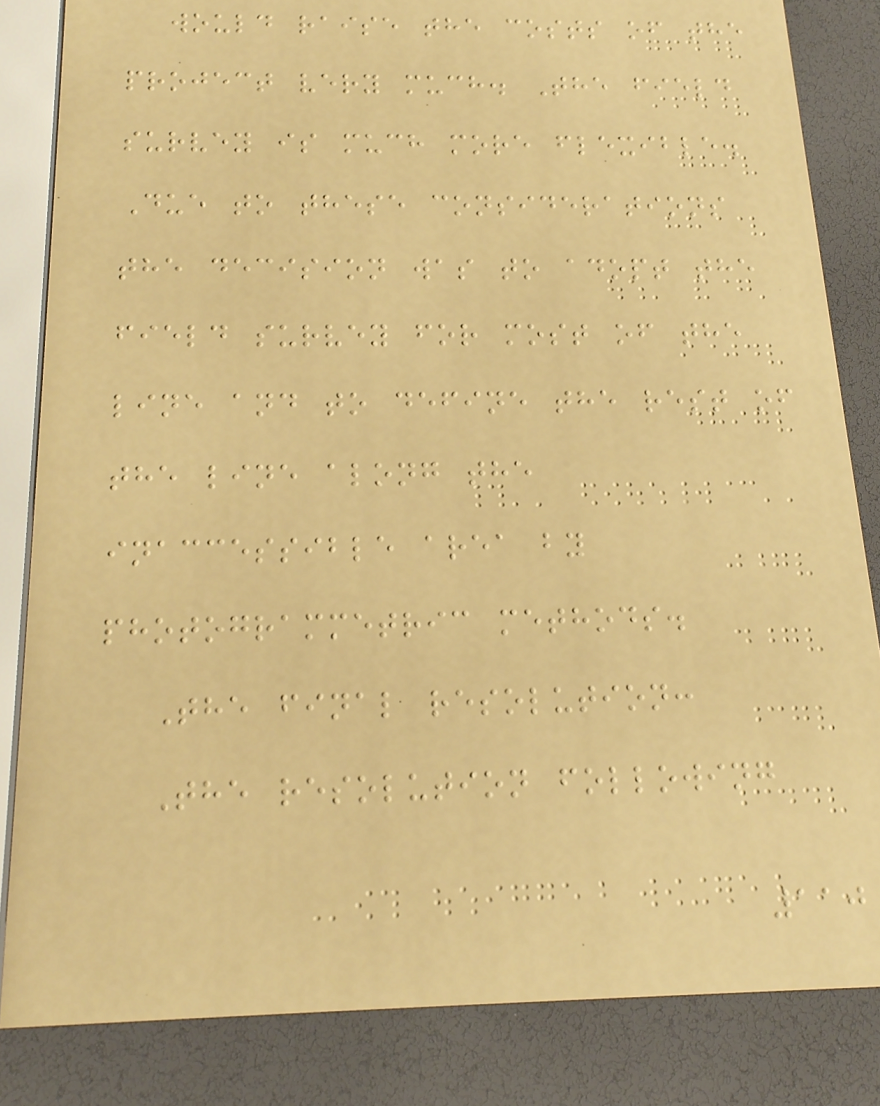would raise the costs of the
project very much. The field
survey is much more flexible.
Due to these considerations
the decision was to adopt the
field survey for most of the
line and to define the rest of
the line along the
inaccessible area by
photogrammetric methods.
The final resolution:
The resolution following
110
